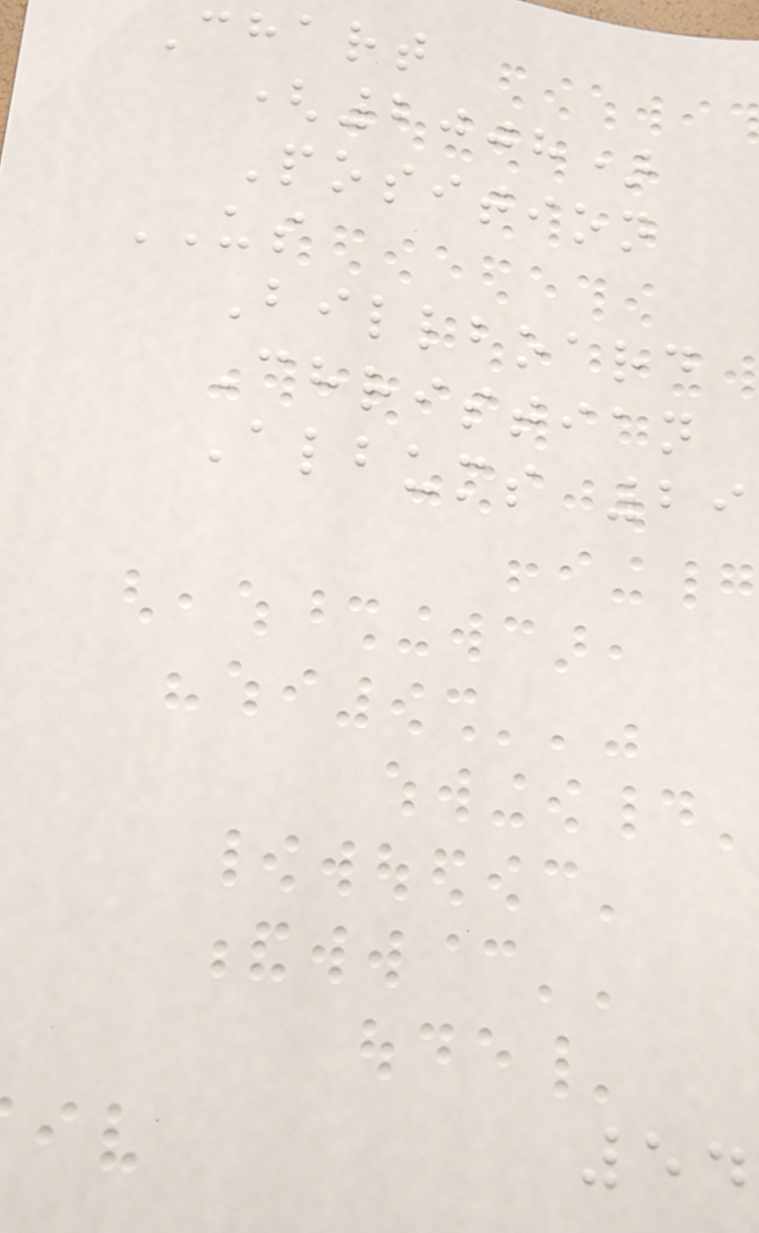Chart
(2008)
Position
US
Billboard
Christian
Albums 29
54
